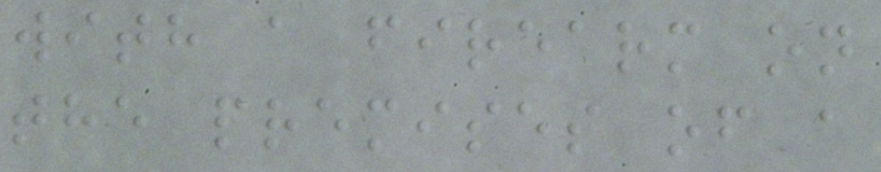with a firearm on
the premises of a
